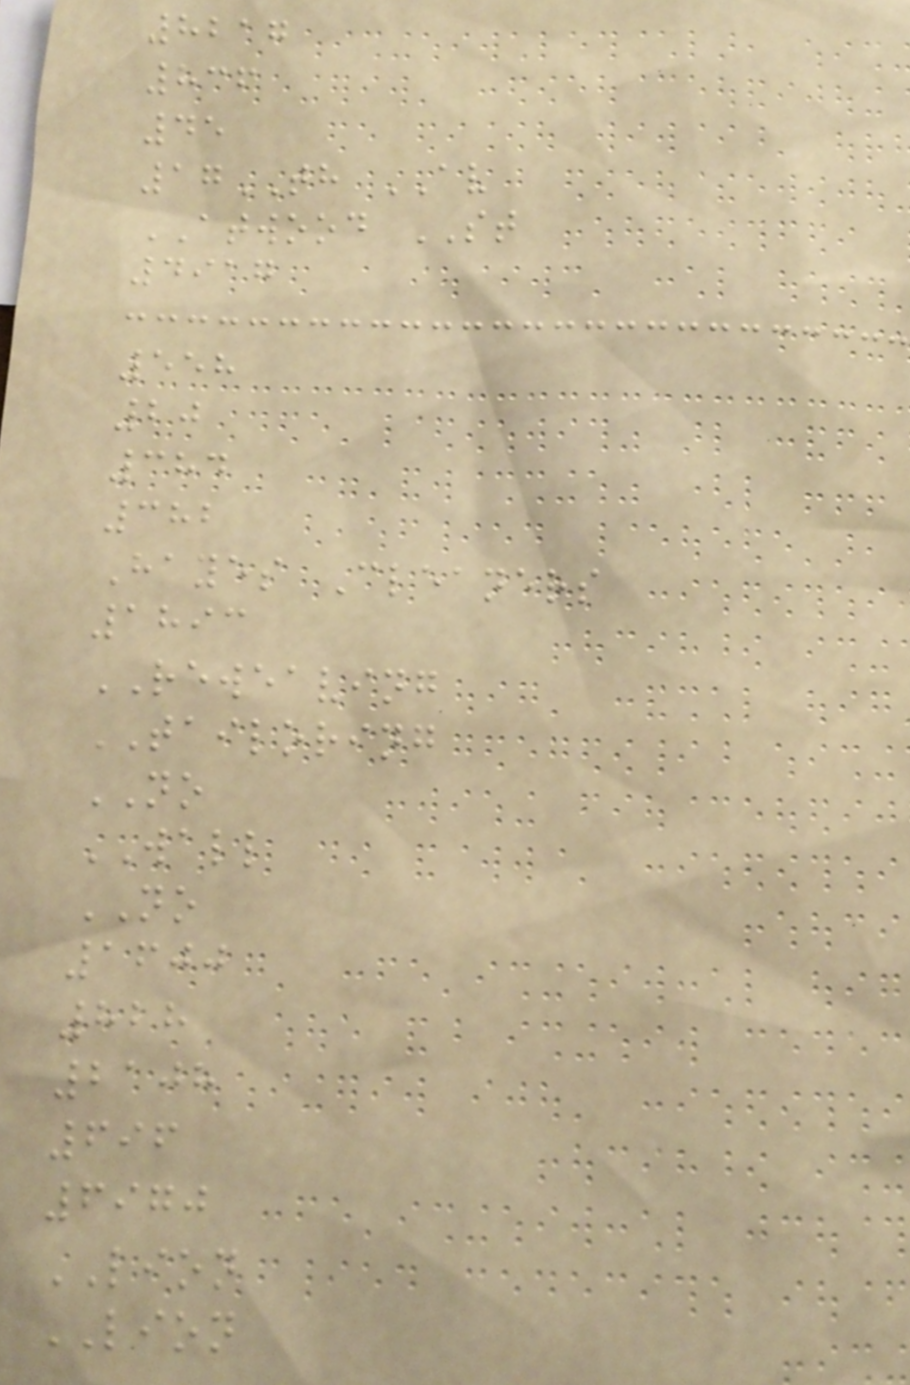8217
836
45
17TH AV
ATWOOD ST
4917
558
20
384
382
Hayes Cleaners
1893
REWEAVING
TAILORING
NO
WALL
NO
1600
828
2108
696
6970
LION
LION
